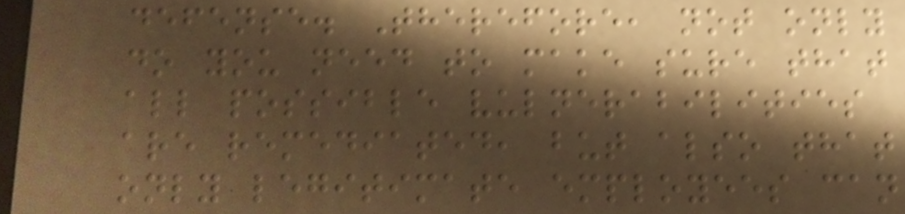defense. Therefore, not only
do you need to make sure that
all possible vulnerabilities
are remediated, but also that
only legitimate employees can
